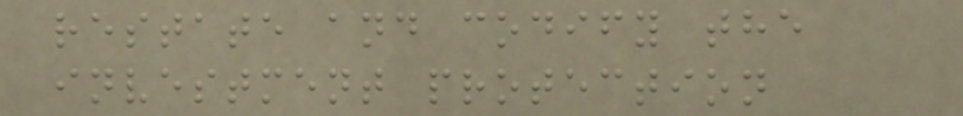restate and codify the
investment protection
